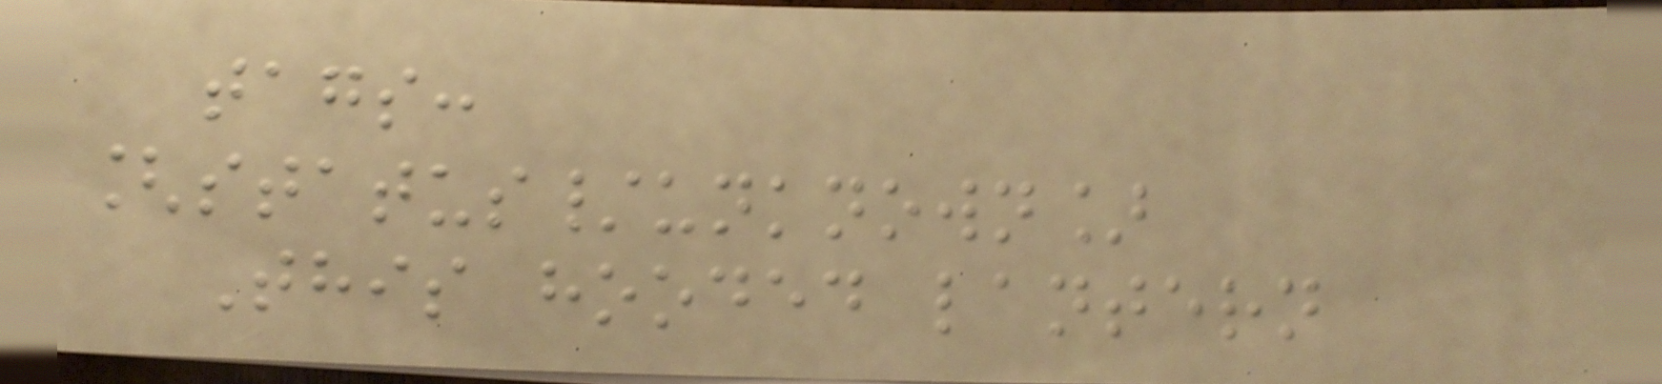tags:
[status/unknown]
This hooded lantern
